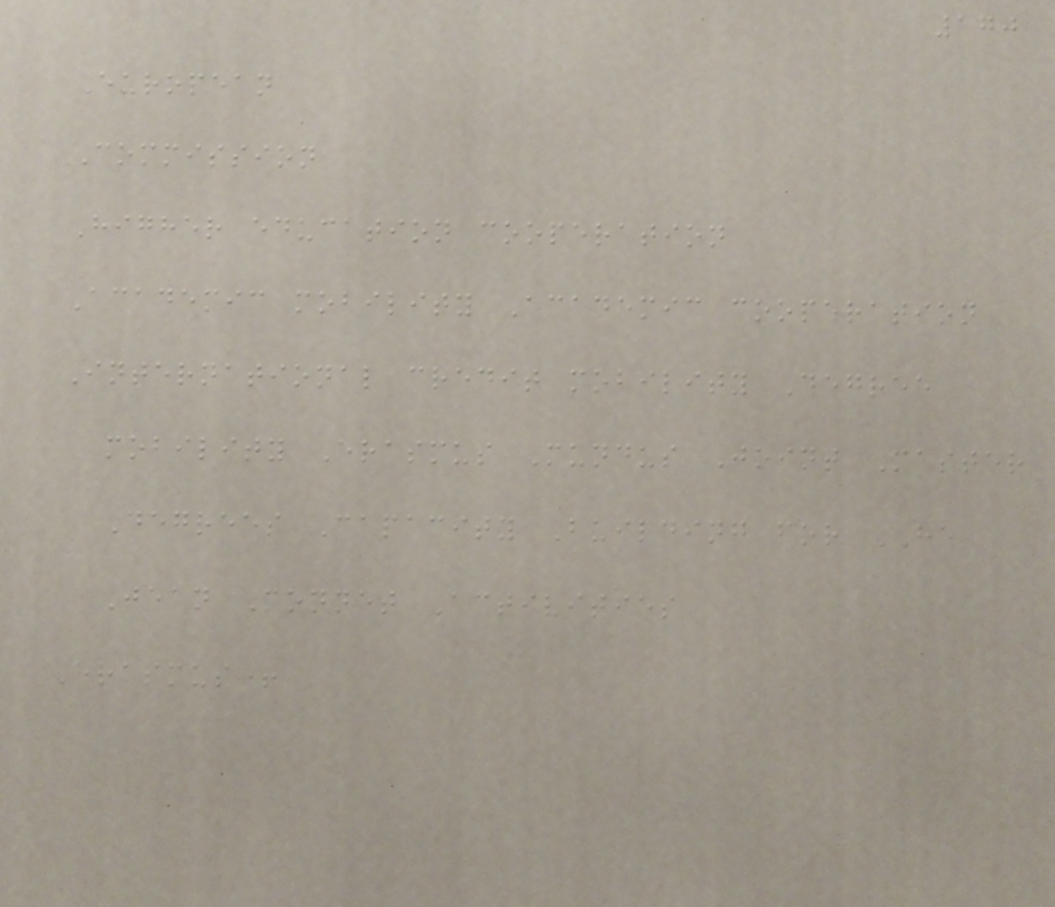170
European
Commission
Higher education cooperation
Academic mobility Academic cooperation
International credit mobility Degree
mobility Erasmus Mundus Joint Master
Degrees Capacity Building for HE
Jean Monnet Activities
Erasmus+
